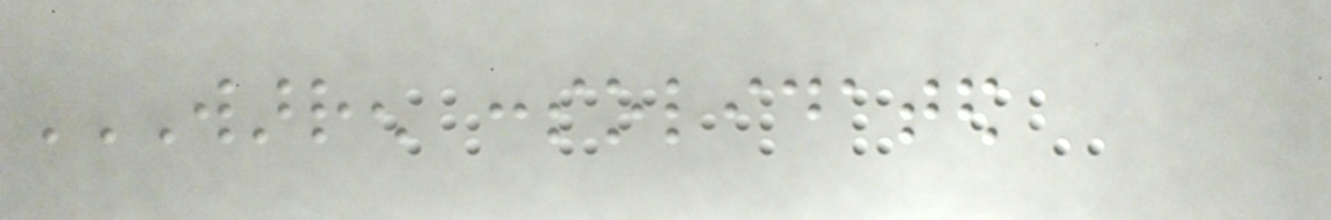WARREN CONSOLIDATED
